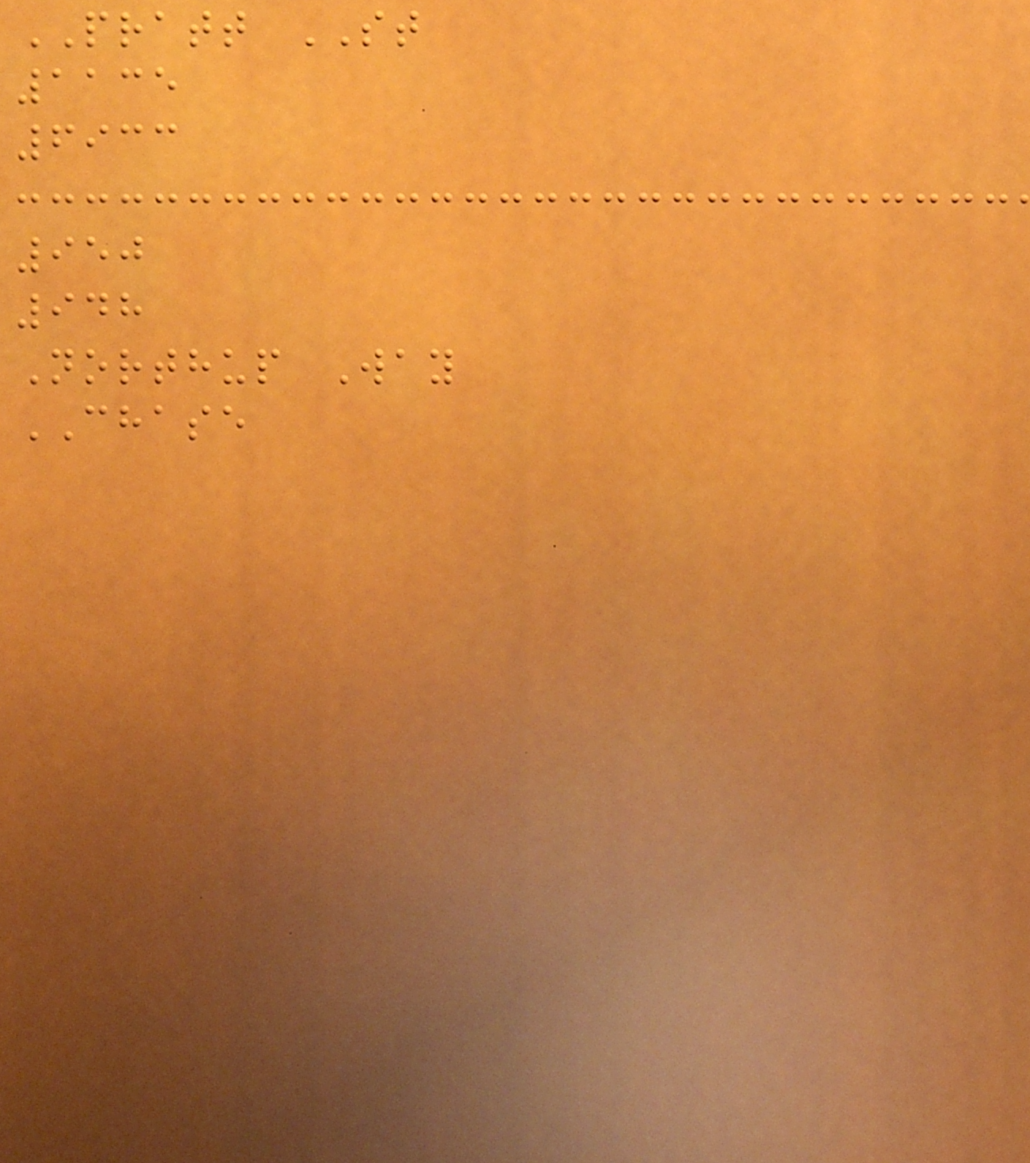PRATT ST
1135
6933
950
948
Northup Way
CHASE
